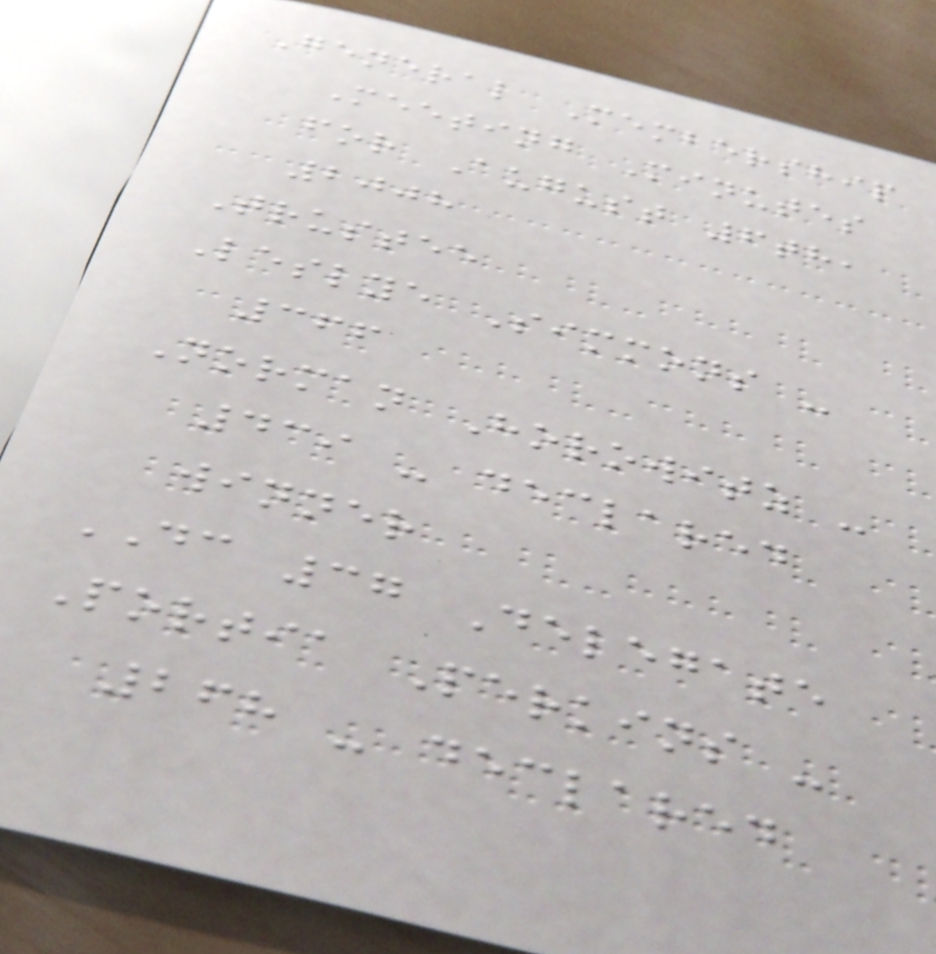General Membership
Meeting Minutes
for August 6th,
2008
Trustee
Leslye Simmons -
366
Norman Horowitz -
439 - declared
winner
DC 37 Delegate
Portia Perkins -
268 - declared
